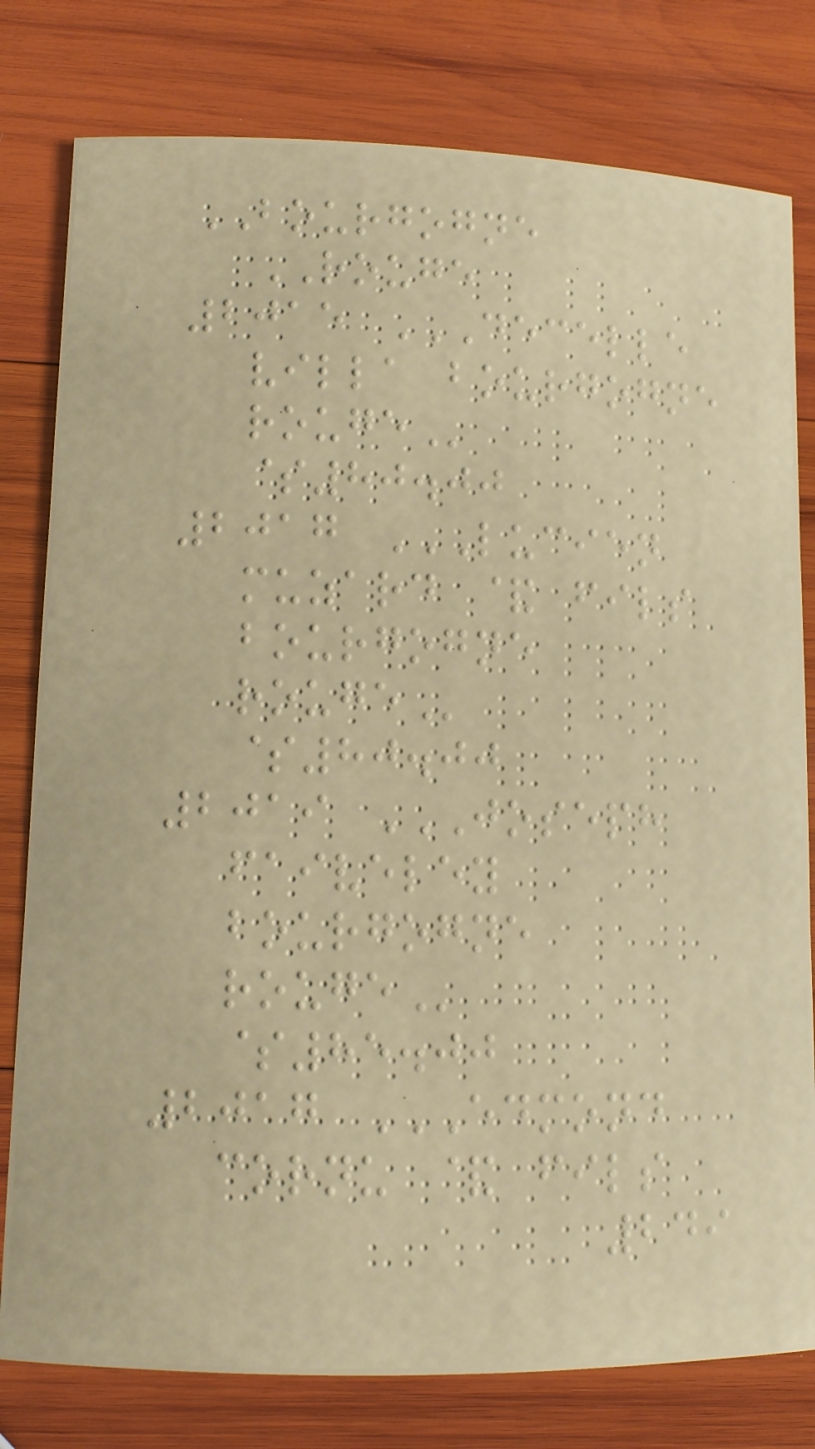BOURGOGNE
ROUGE
2015 DECELLE
VILLA BOURGOGNE
ROUGE
$80.00
2017 LUCIEN
MUZARD & FILS
BOURGOGNE
ROUGE
$80.00
2019 JOSEPH
FAIVELEY
BOURGOGNE
ROUGE
$85.00
2017 EDMOND
CORNU & FILS
249
